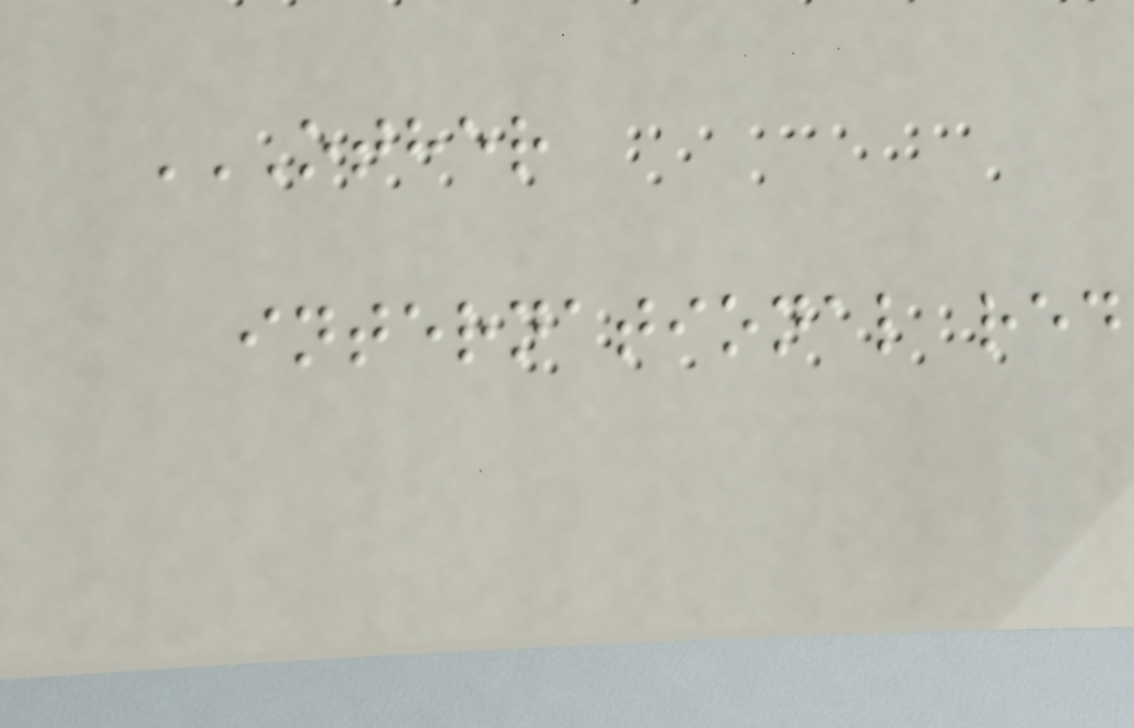OTHER
INTERNATIONAL RED
